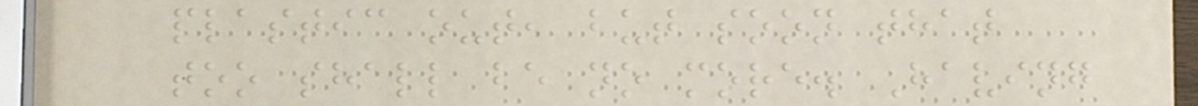plastic out, but soon that
too shall be no more. Having
